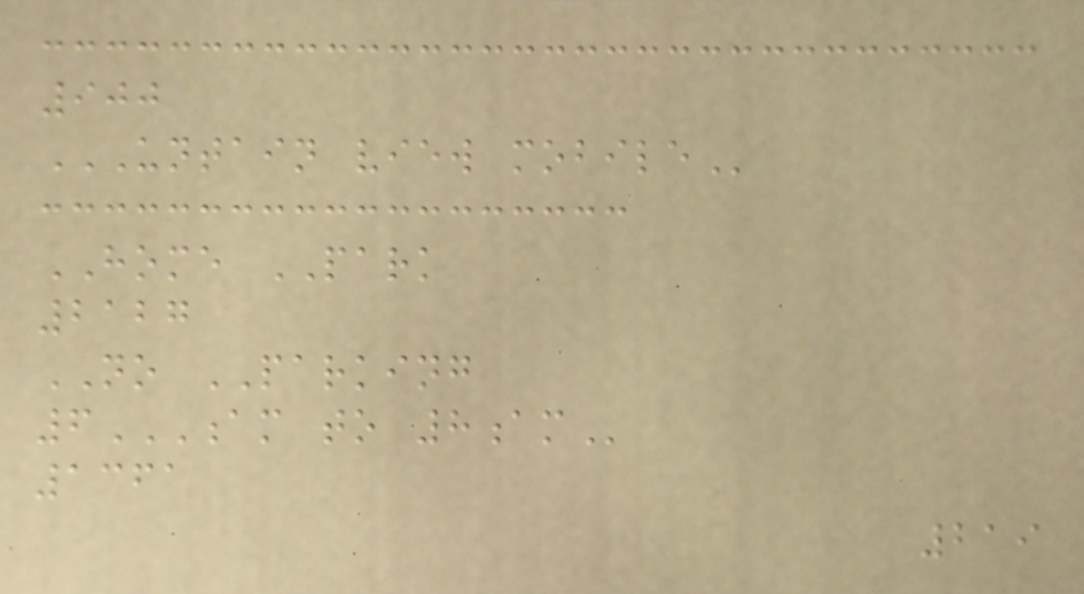900
UNTAIN VIEW MOBILE
HOME PARK
2127
NO PARKING
6AM TO 8AM
1361
219
